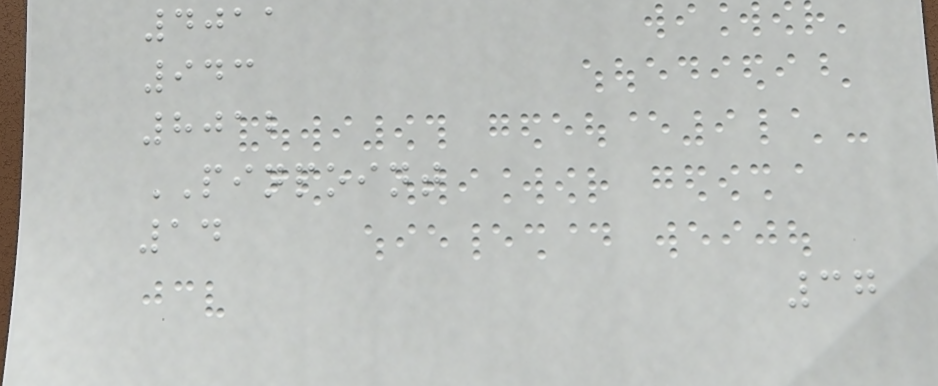4011
943
8012
PINPOINT
14
37
